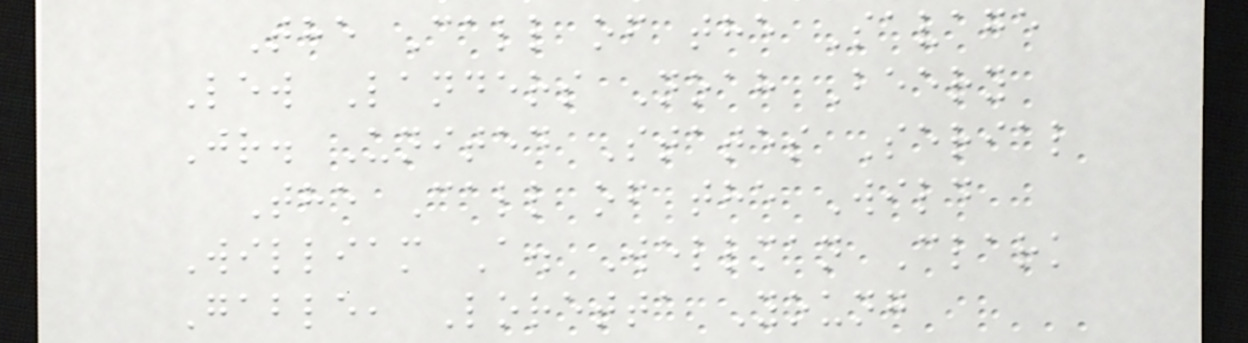The Call of the Savage
Lew Landers Noah Beery
Jr. United States Serial
The Call of the Wild
William A. Wellman Clark
Gable, Loretta Young
